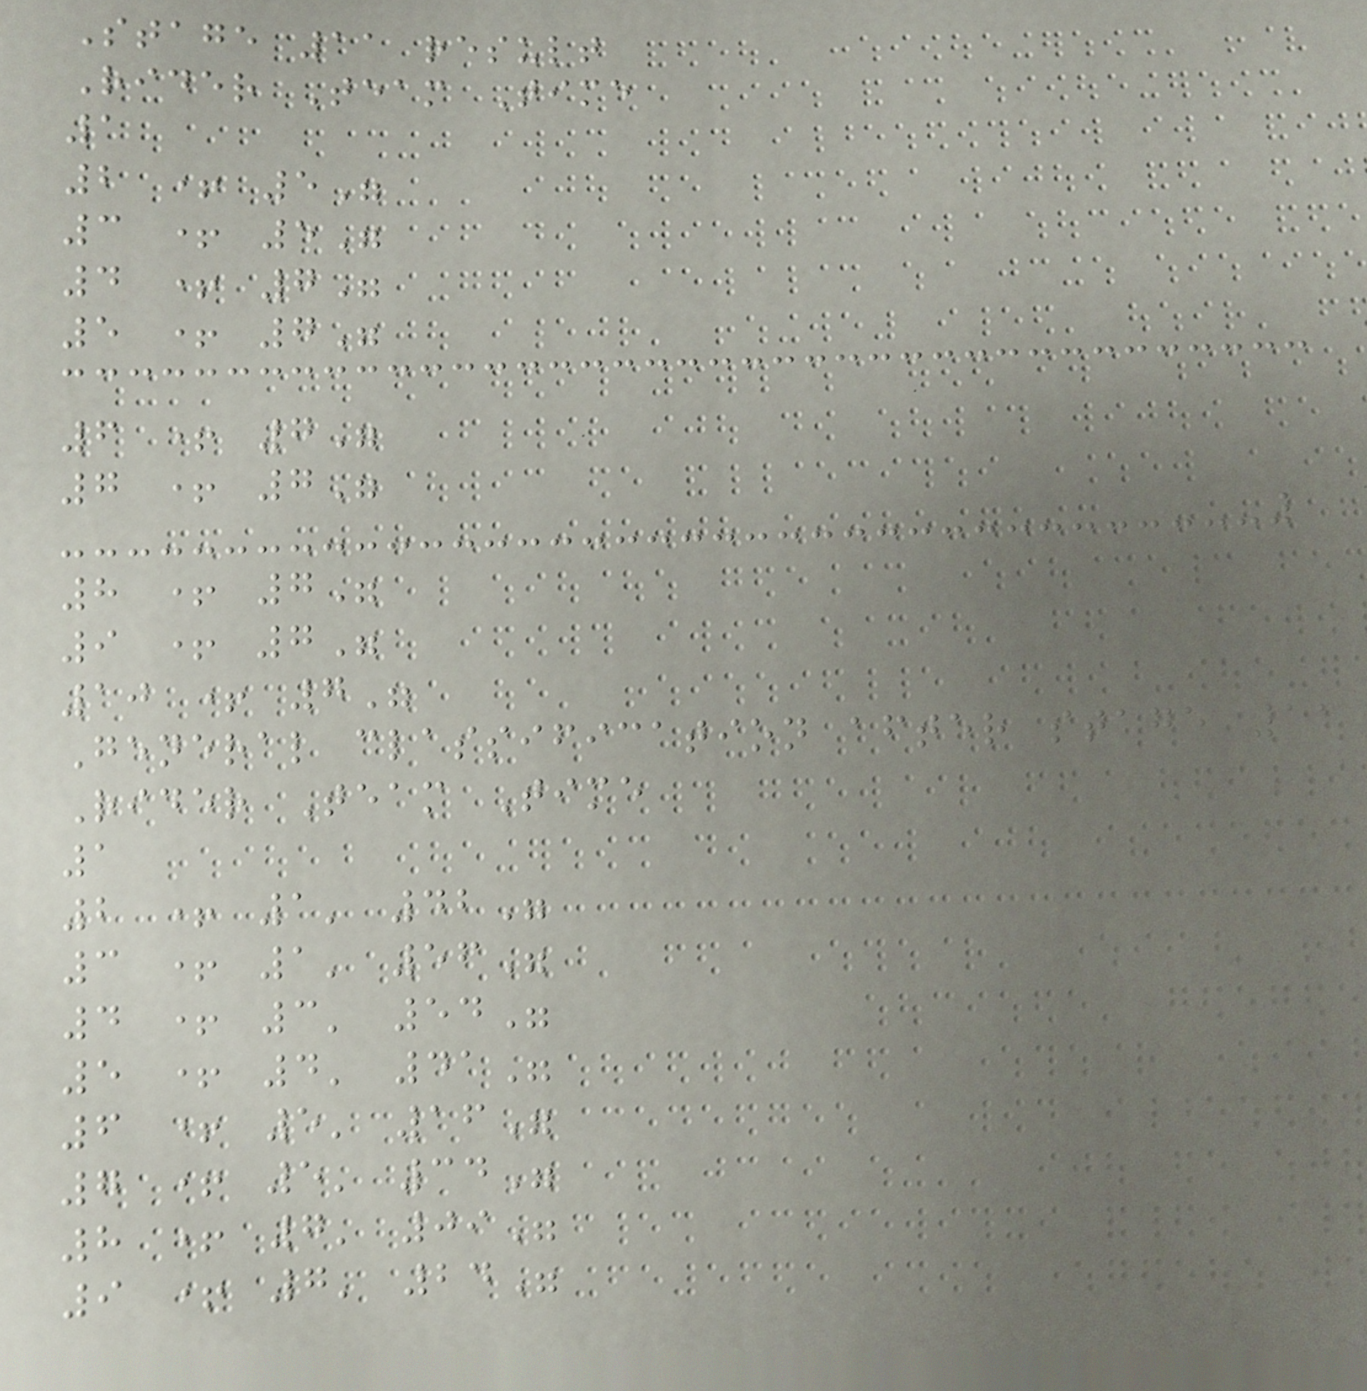Stage 11 result
Rider Team Time
1
2 + 5"
3 + 5"
4 + 7"
5 + 7"
6 + 7"
7 + 7"
8 + 7"
9 + 7"
10 + 7"
General classification after stage 11
Rider Team Time
1
2 + 1' 42"
3 + 1' 56"
4 + 3' 54"
5 + 4' 41"
6 + 5' 16"
7 + 5' 34"
8 + 7' 09"
9 + 7' 24"
